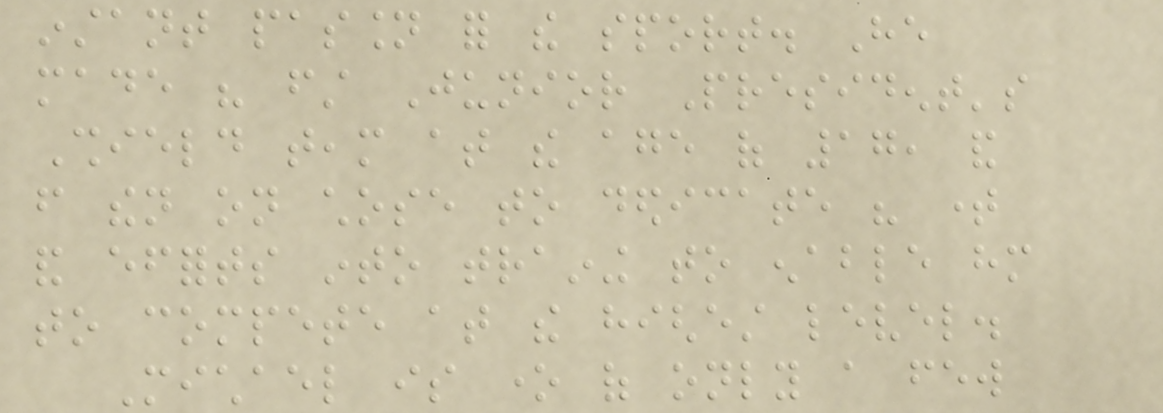instant passion for the sport. He
made his first Junior President's
Shield team at the age of 17, and
from then on chose to dedicate his time
and efforts into training to enable him
to compete at the highest level.
Michael is one of only a few
